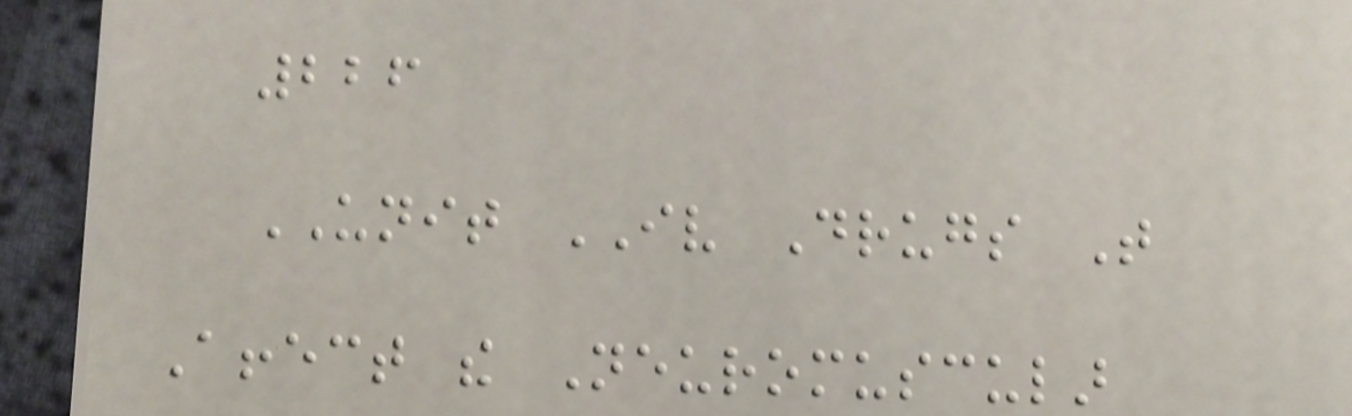226
UNIT IV Drugs That
Affect the Neuromuscular
